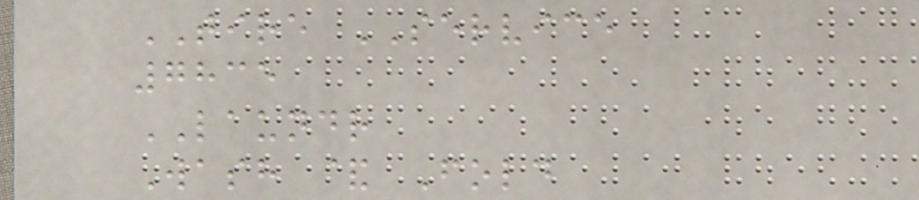TIRE SERVICE
7835
LAUNDR
Wash & Fold
